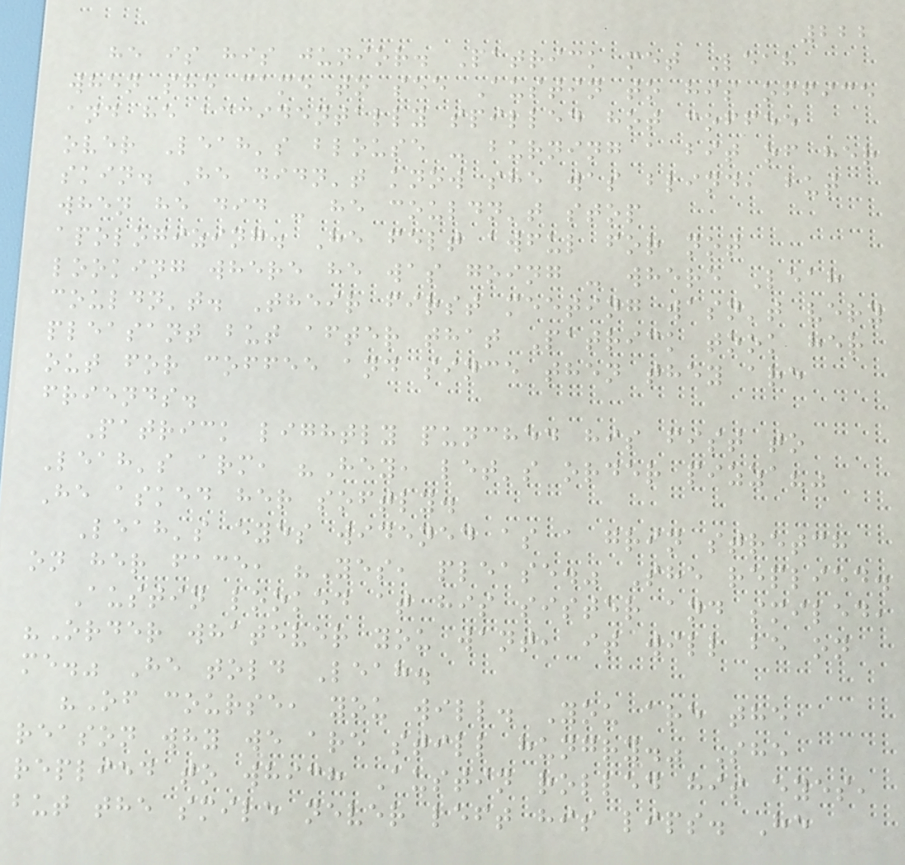222
he is his junior. Patrick met Leah
when she came to see Austin to his office
and he accidentally spilled hot coffee
over Leah's blouse - burning a bit of her
skin. He didn't know she was blind, but
when he did - he couldn't stop
apologizing. He felt awful for not
looking where he was going - where Leah
couldn't. Their first meeting wasn't very
pleasant but after that Patrick took her
out for coffee and since then they are
friends.
Patrick lightly punched his fist to
Leah's arm, "Hey, let's order pizza?"
He asked her softly.
Leah's eyes widened as a grin stretch
on her face, "Yes, please." She replied.
Austin looked at his sister and smiled,
"Order whatever you want, it will be on
me." He told Leah.
"Of course, you will. You are the
reason why we are still hungry." She
replied to which Austin rolled his eyes,
but the smile never left his lips. He
